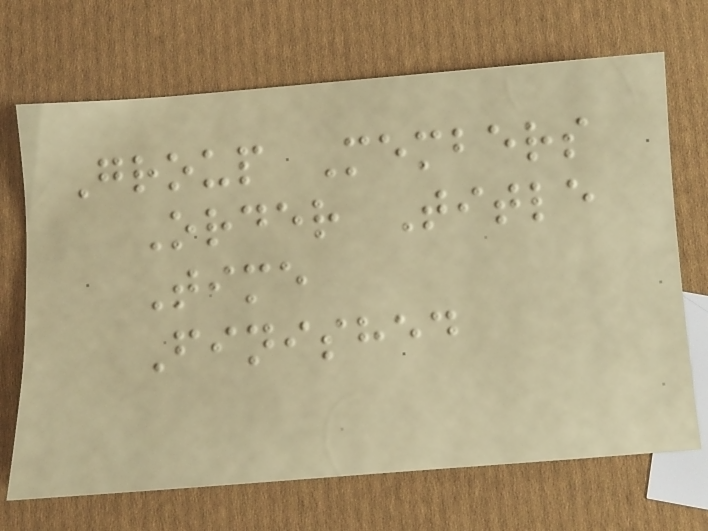Group Members
Order Title
Time
Finished
